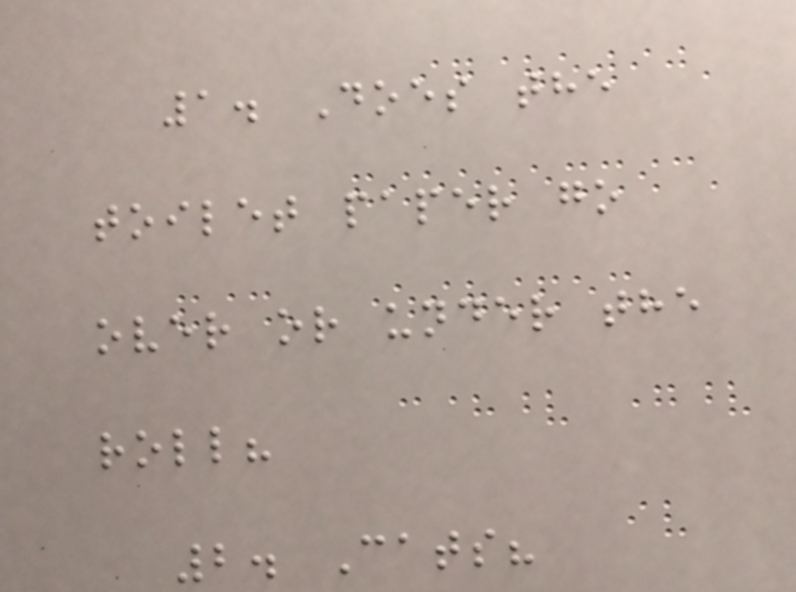1. Does the
toilet paper go
over or under the
roll?
2. Cats?
